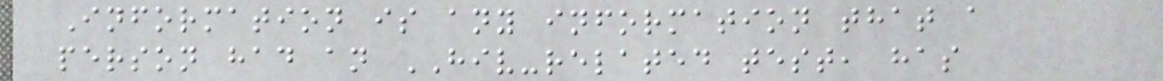Information is any information that a
person had an HIV-related test, has
